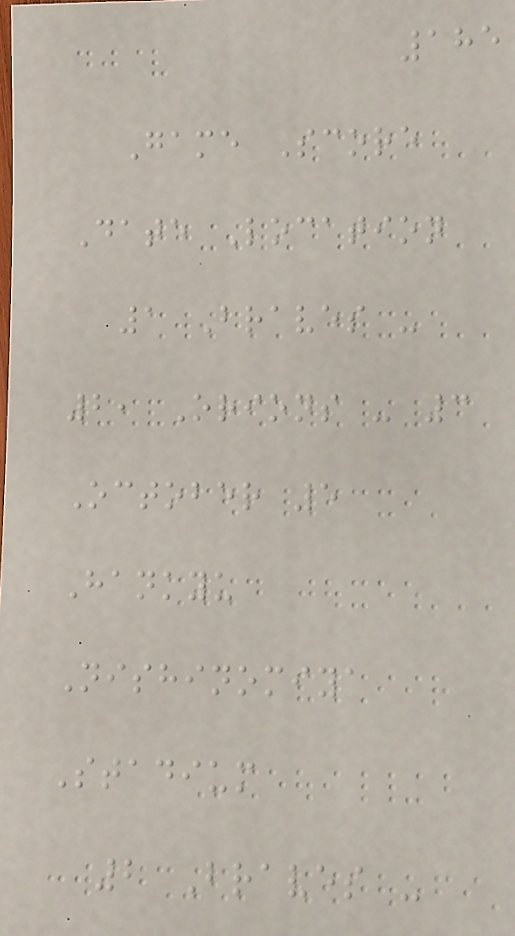185
Game Score
Date Location
1 Braves -
2, Orions - 3
October 5
Hankyu
Nishinomiya
Stadium
2 Braves -
